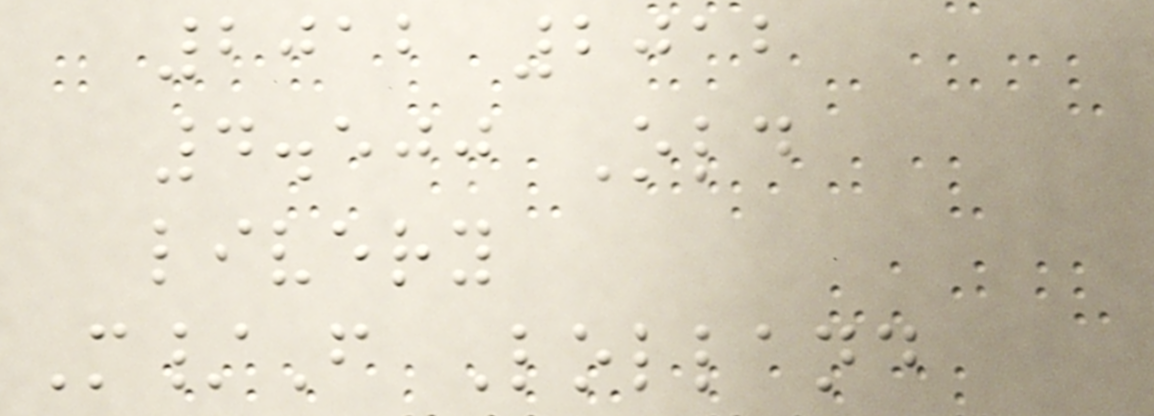2012 2012
4.500 Old
livery
M/F Lolland
